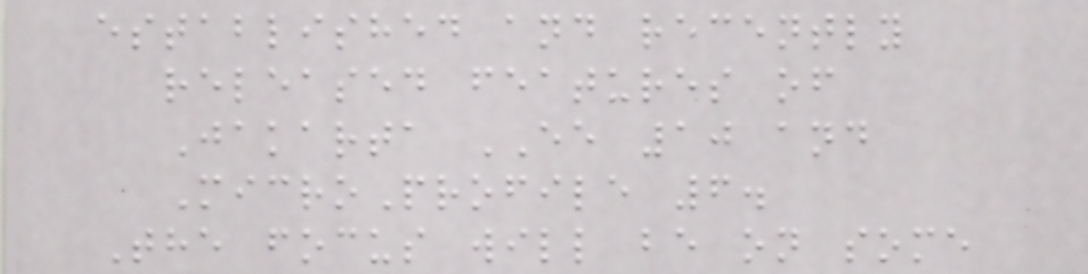established and recently
released features of
Jakarta EE 10 and
MicroProfile 6.
The focus will be on some
